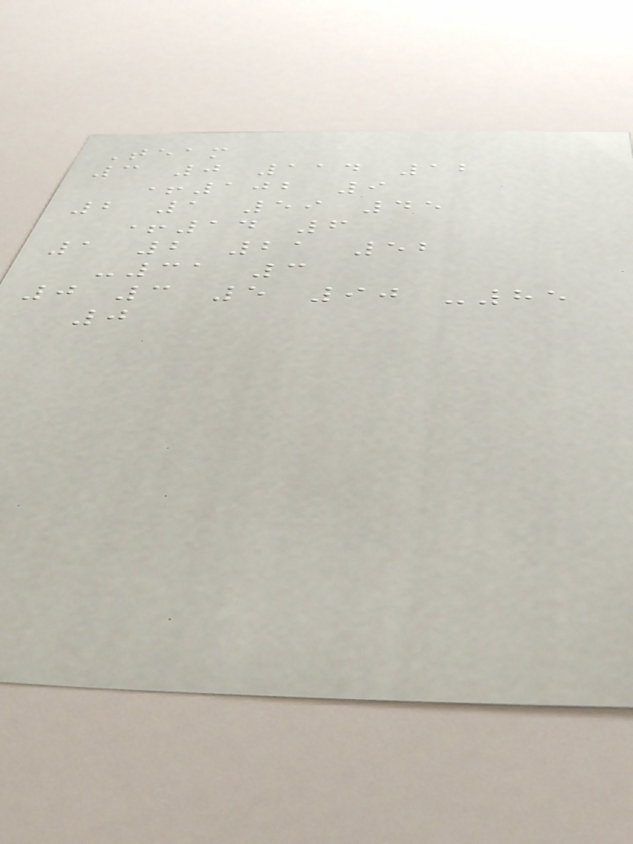Team
3 0 114 12
+102 9
2 1 59 45
+14 6
1 2 21 52
-31 3
0 3 5 90 -85
0
